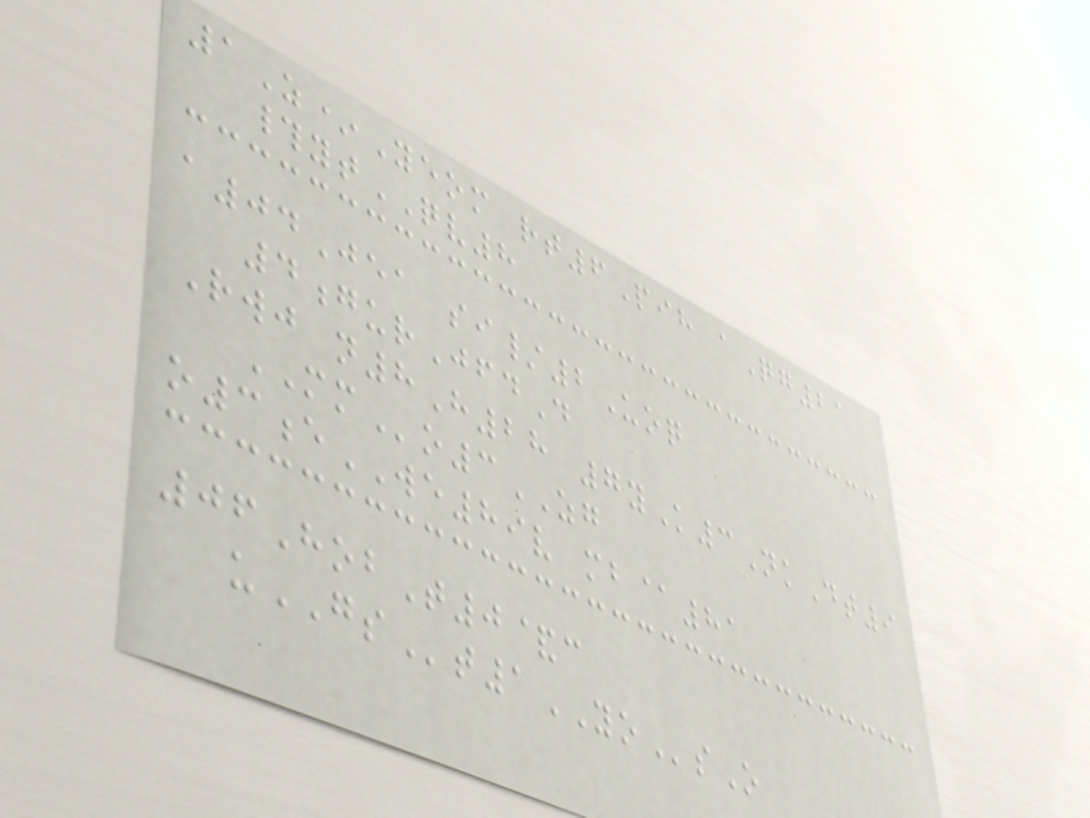1Z*Yeom rt6Pih aQg21
#ytQV8
a04Jea si/2Uoq
4gurJfdD
Rwj n8H28 7yK3NkDt9
MMo3ZG
o3eWE89v mb@81
06HobT0&c
uGSt1YOsO
